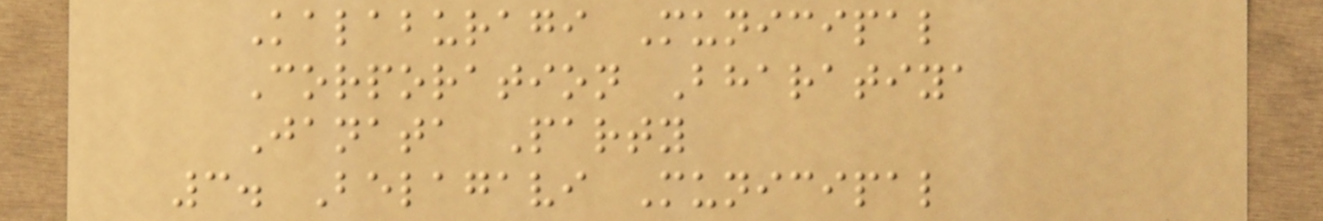Kalaburagi Municipal
Corporation Bharatiya
Janata Party
3. Belagavi Municipal
